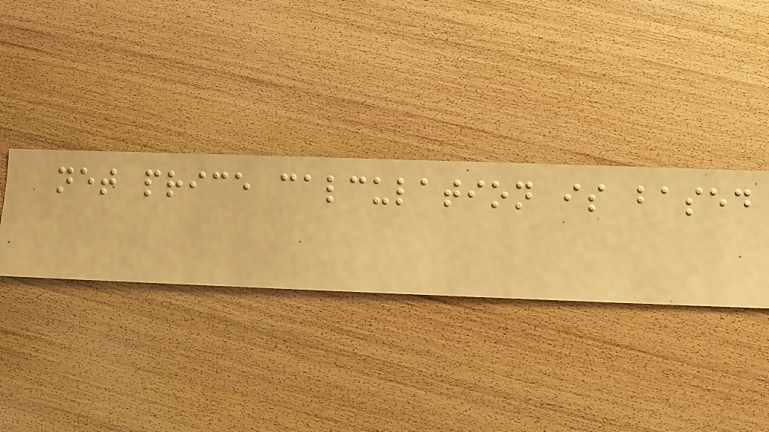net price calculation is based
